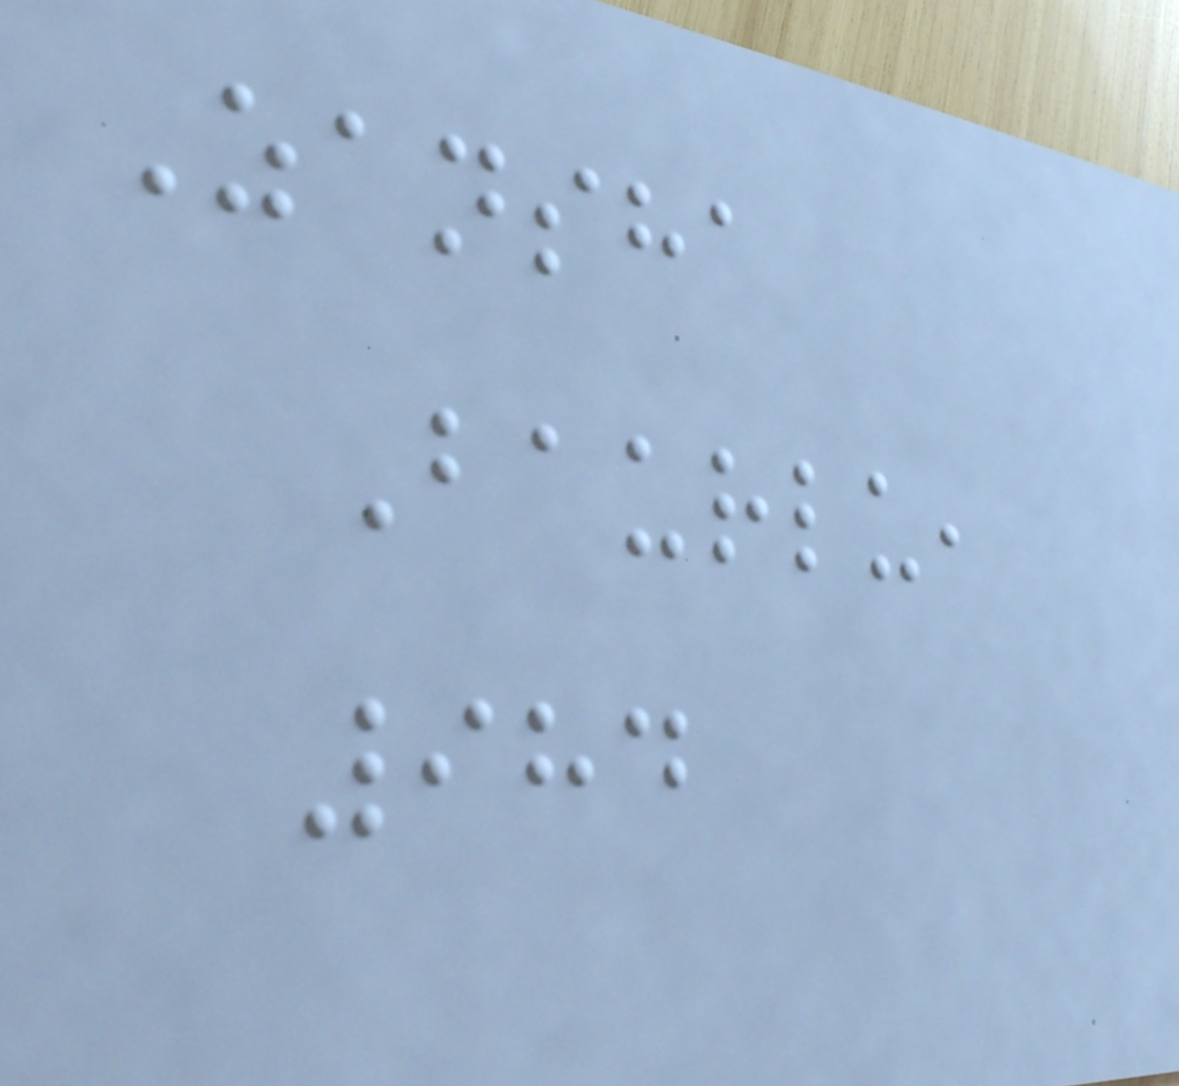Zansha
Baurlu,
984
